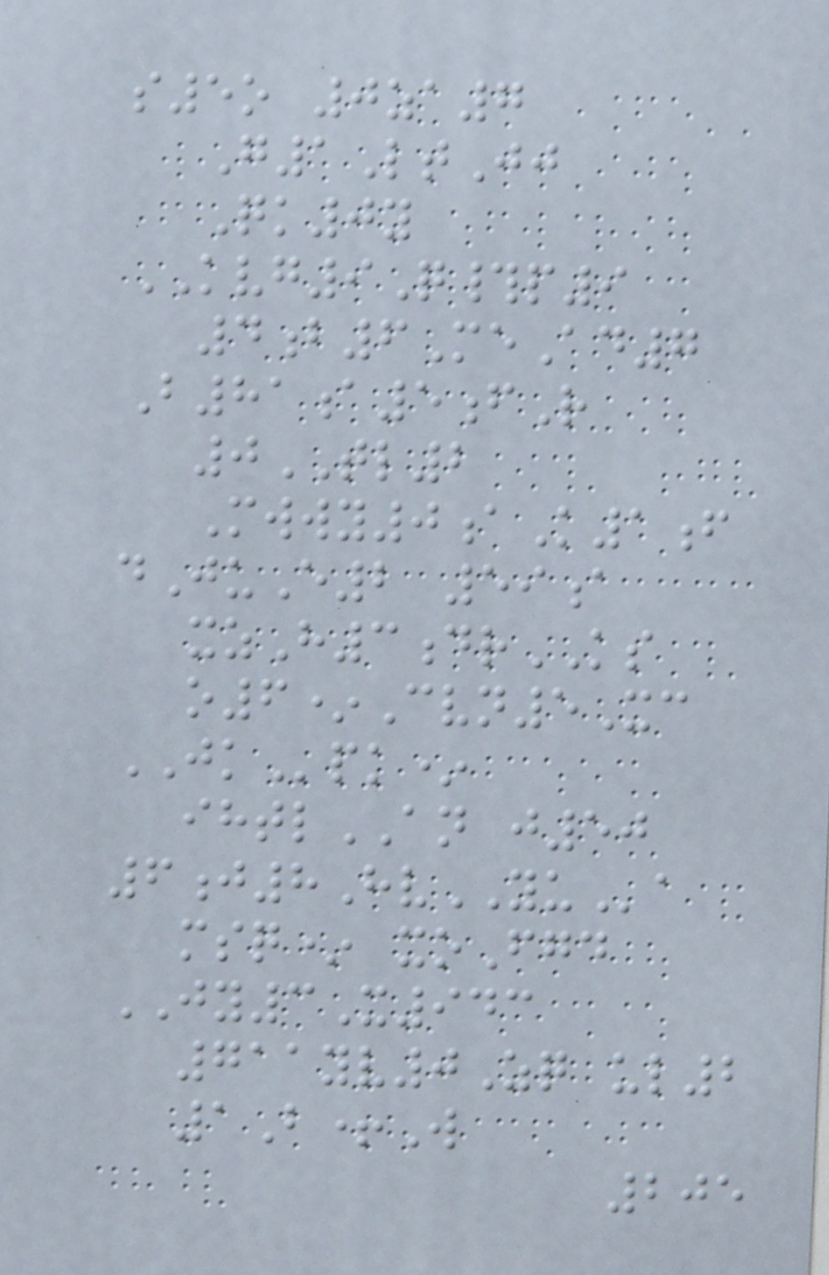s5o 0za7
G1LtJj
Qk0y
KVG9Q#p9
4b6MeAd7
B81a5fR
0TL2
Mwwy0aK1f
dJuE2 59a
xzH3drKS
o6*Cvn5Xc
JKpk*
ihtlAN j50
6j8HvYUa
msq* xoFgd
JY3X943
711yv0Zq ul2
1B+W
205
